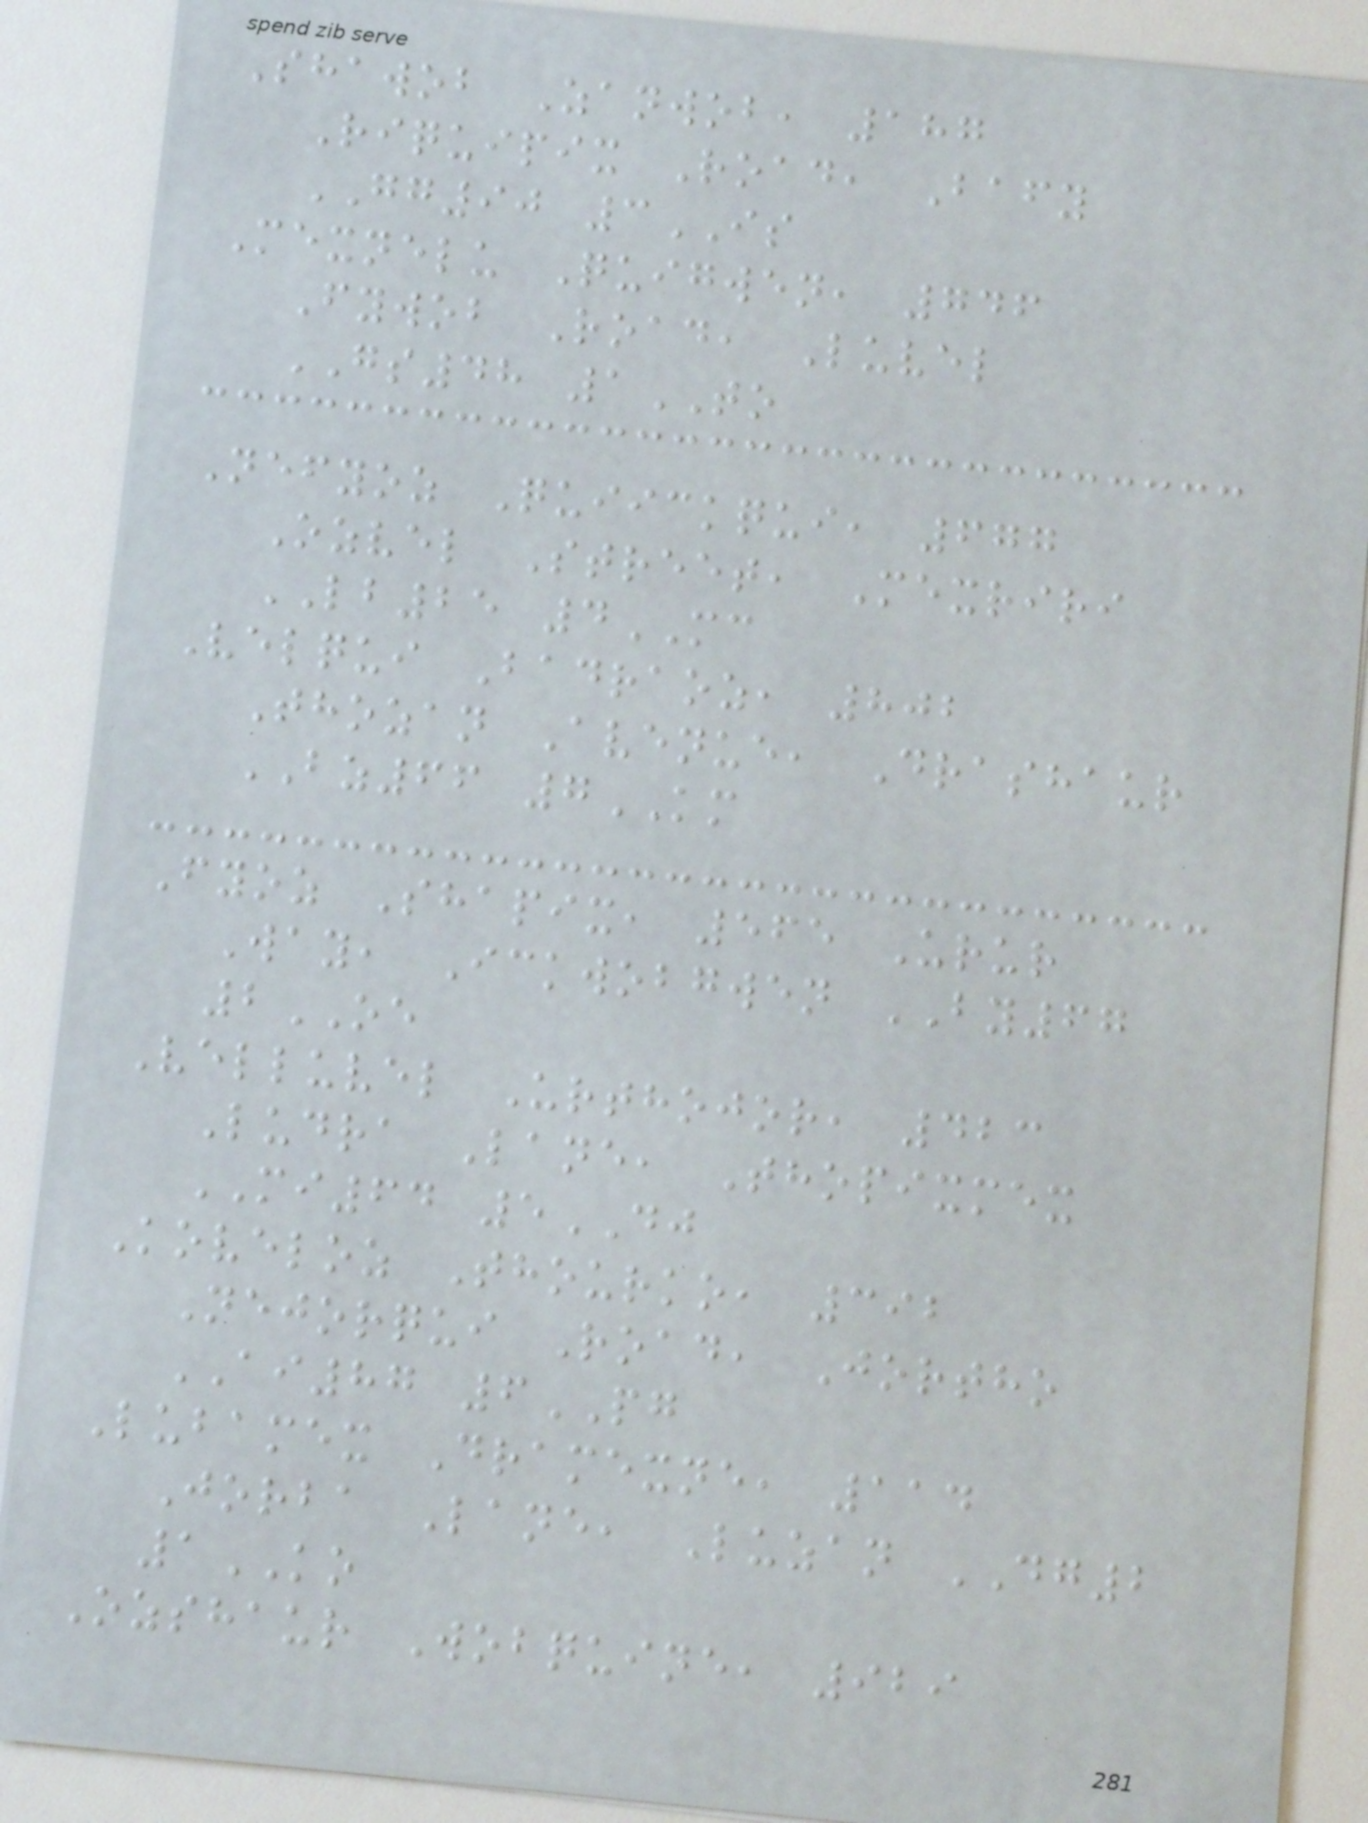Shawob Zanwob, 187
Riquipix Road, Bafy
GG90 3IS
Mexnelu Quigwen, 746
Fywob Road, Luvel
GS48 1TO
Nefyoz Quiickqui, 677
Ozvel Street, Mexriri
LB25 4MC
Velqui Badraoz, 802
Thozan Avenue, Drashaur
BZ66 7KM
Fyoz Shapix, 565 Urur
Way, Ickwobgwen BY67
2OE
Velluvel Urthojor, 423
Ludra Lane, Thopixmex
MI64 5DJ
Koveloz Thourko, 392
Nejorqui Road, Jortho
AI87 6PG
Lubamex Dramexne, 114
Jorba Lane, Luzan DG2
1KO
Ozshaur Wobquine, 929
